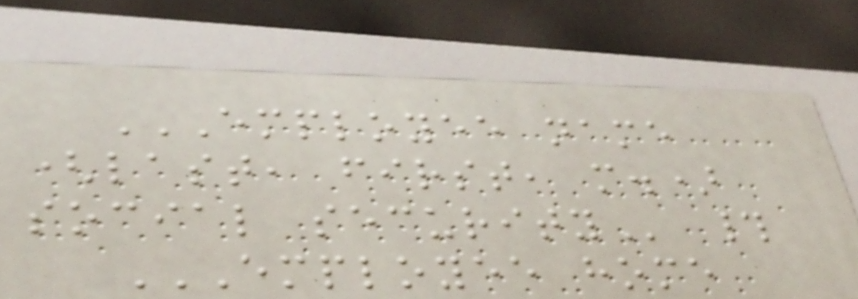EMPLOYEE NAME
(LAST, FIRST, M.)
SOCIAL SECURITY #
EMPLOYEE HOME
